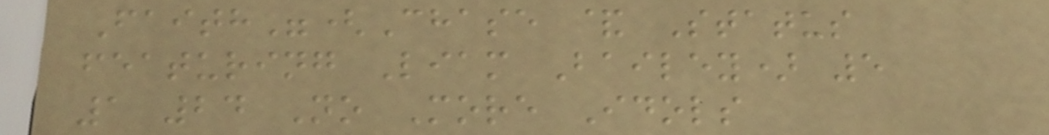Faith"(Chase & Status
featuring Liam Bailey) 5
1 24 No More Idols
